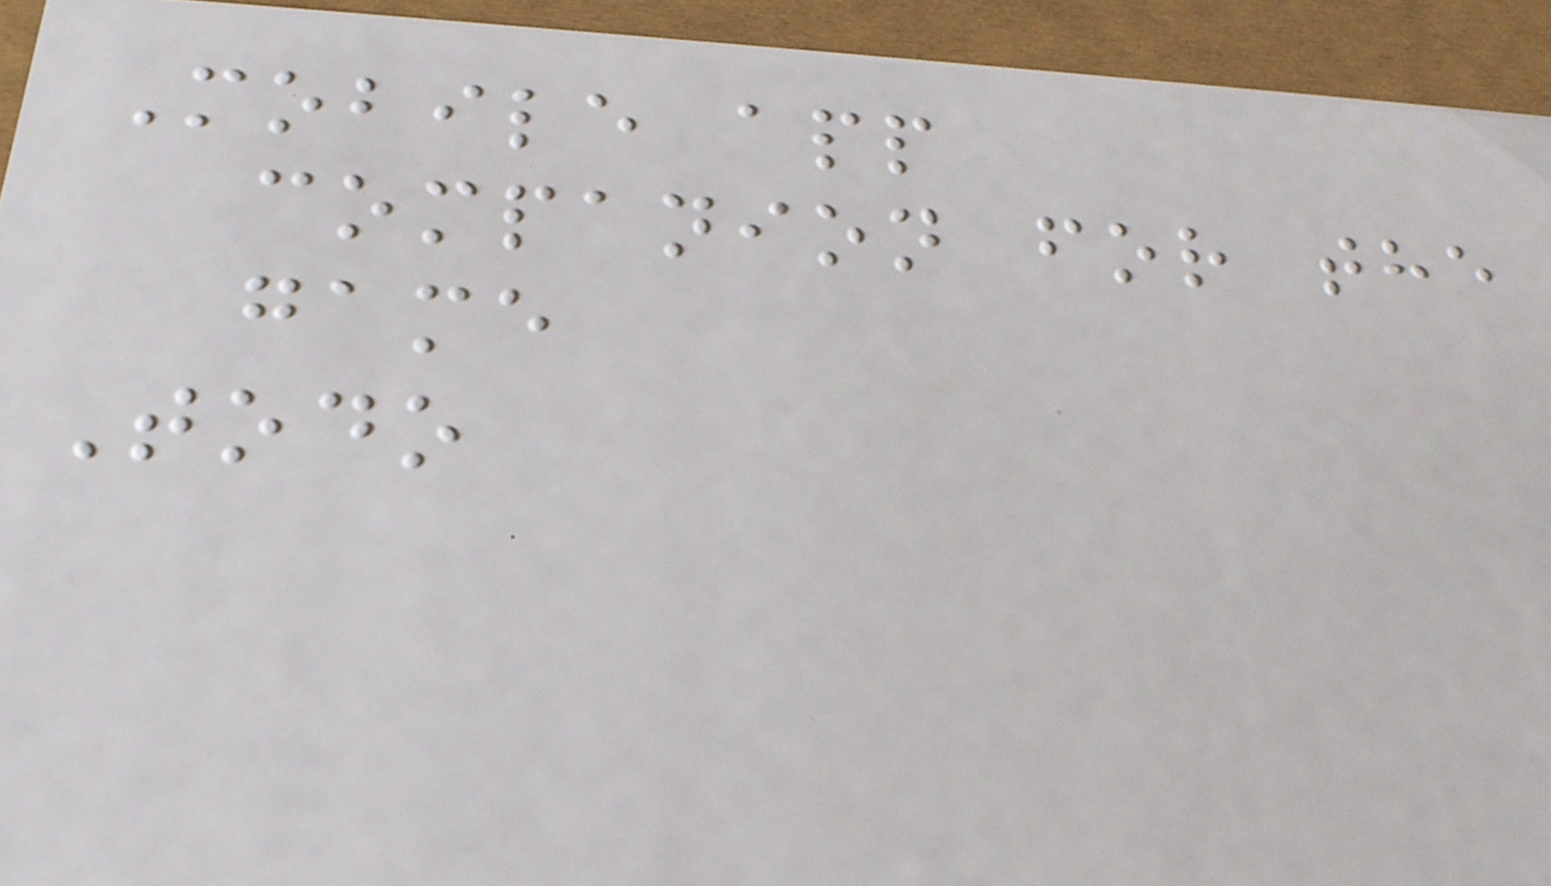Mobile app
companion for the
game
Todo
